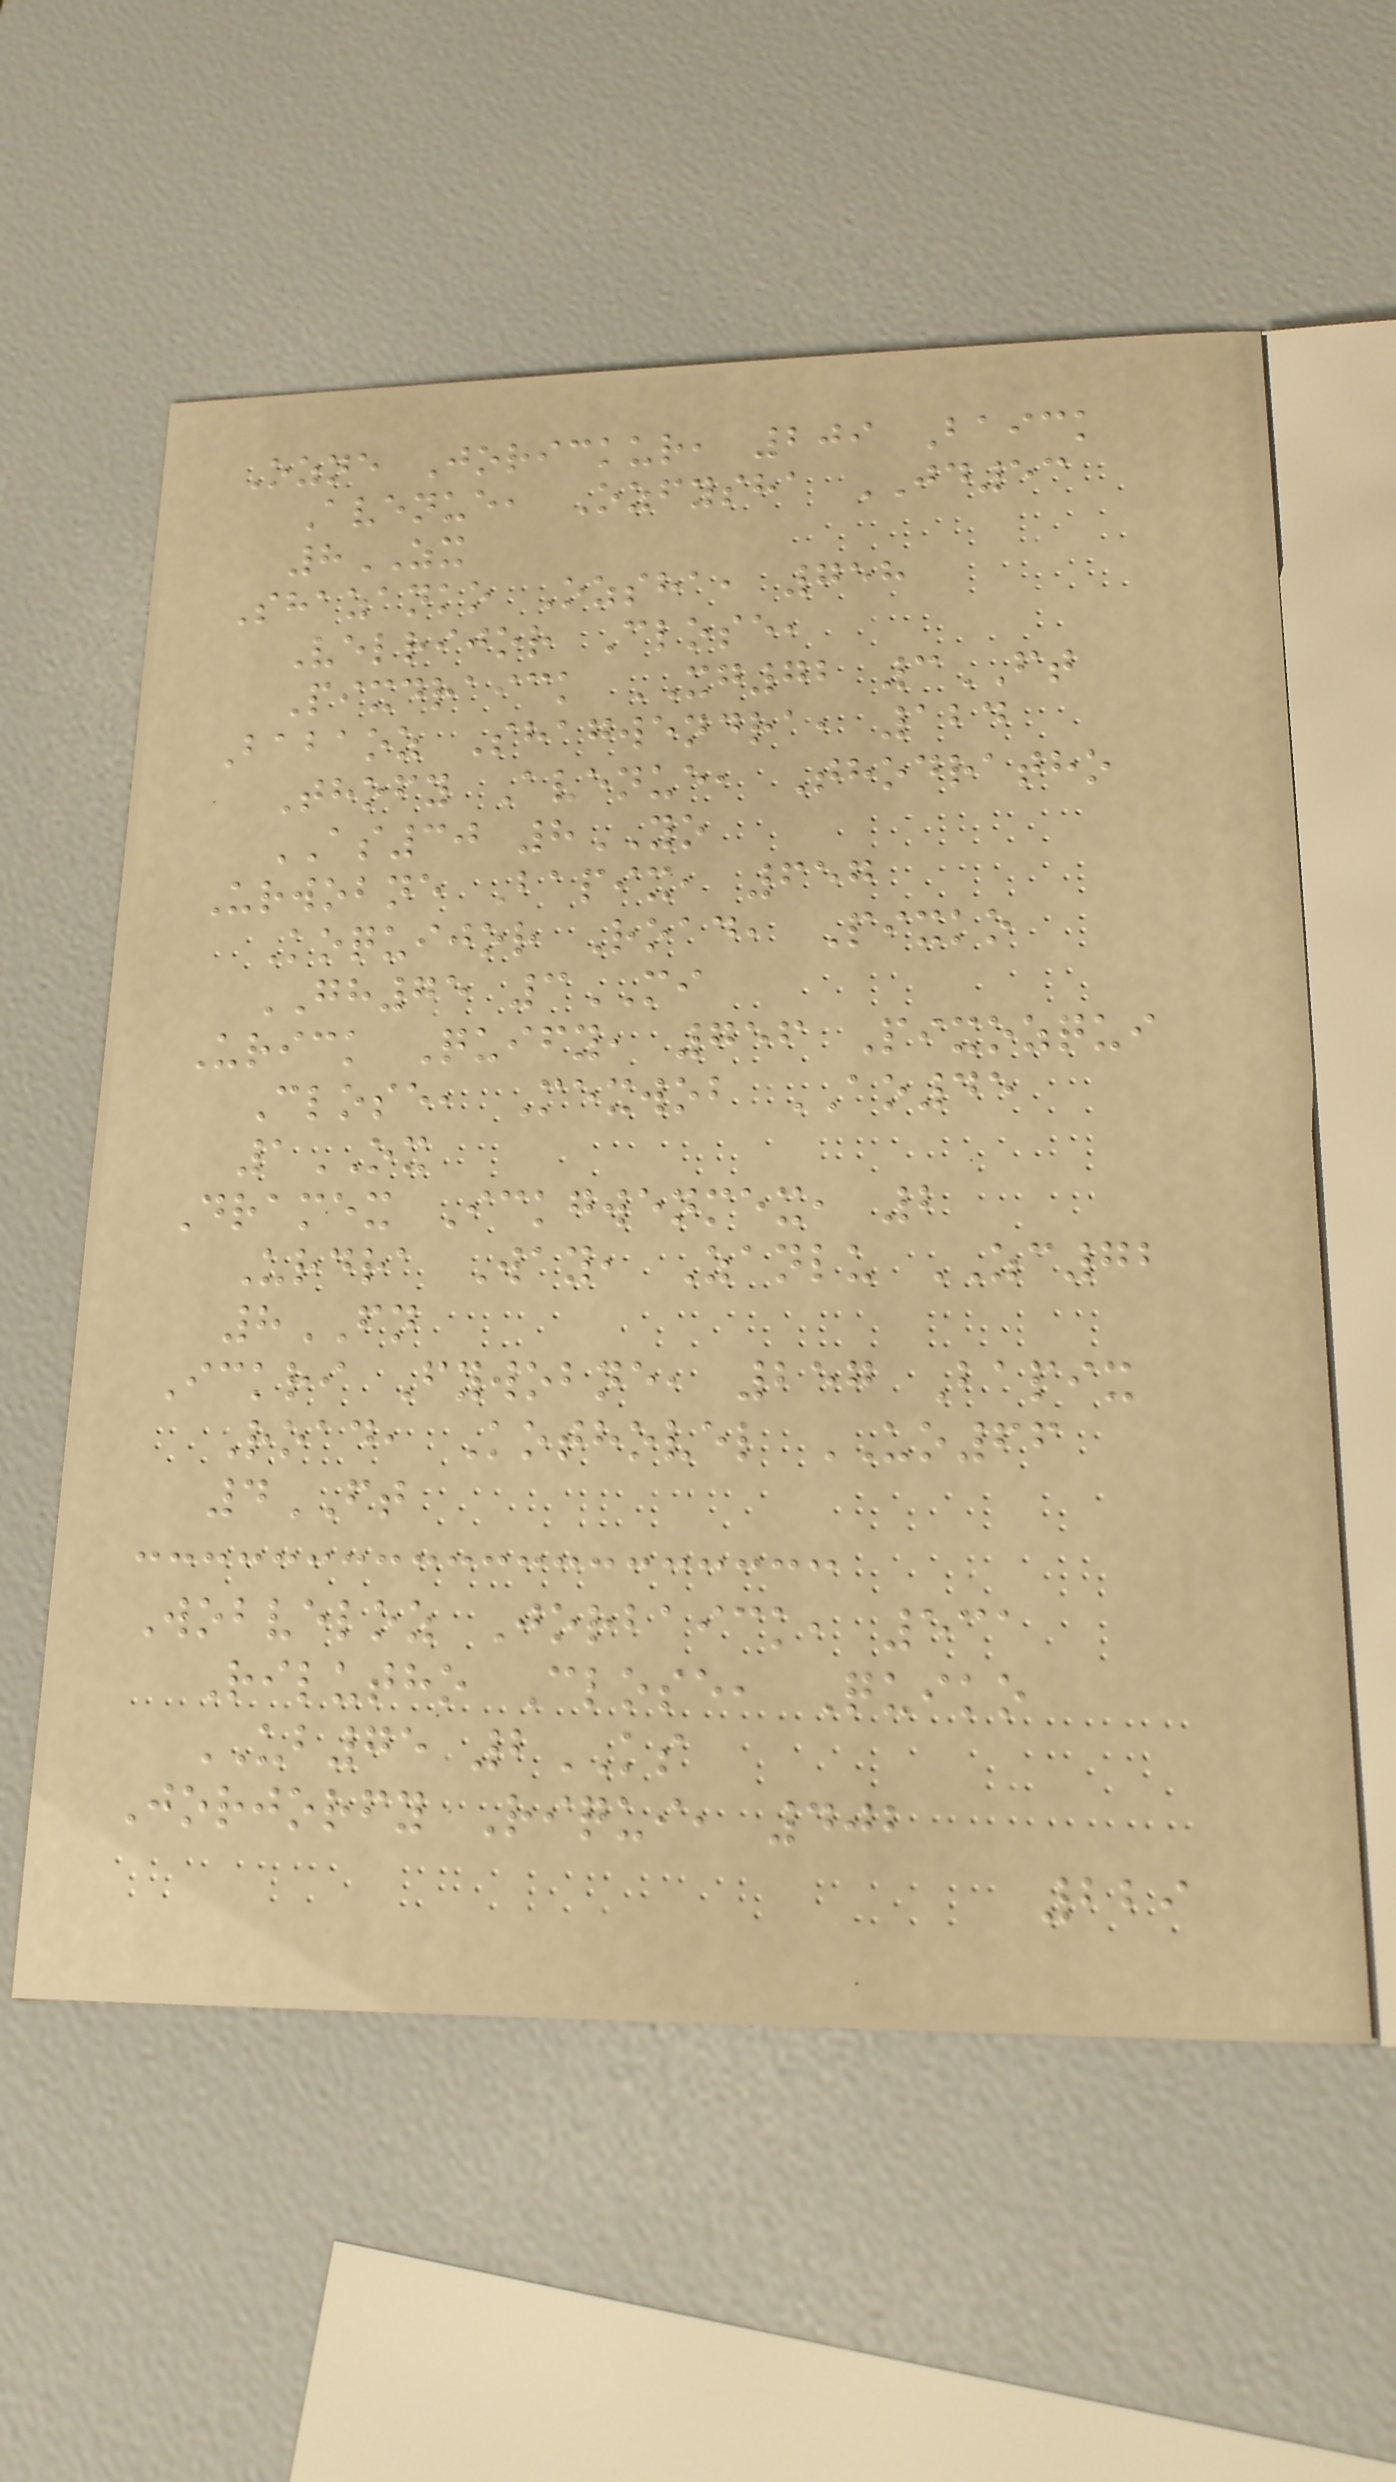Ozne Jorickur, 209 Baick
Avenue, Ozfysha JD53
8ZX
Shazanko Ozsha, 758
Velrijor Close,
Pixdraick XG72 3FT
Babaoz Shagwendra, 124
Thofy Avenue, Thodratho
AS30 8YO
Urwobne Bapix, 657
Koquijor Road, Pixko
GH75 3MI
Urick Quify, 756 Pixozqui
Close, Mexwob AO45
1OX
Dramex Ickgwenmex, 2
Urdra Way, Zanlu ZC72
8FN
Ickri Fywobne, 257 Bapix
Road, Kothovel UO66
4FT
Wobveloz Jorbaick, 531
Rilutho Close, Quiko
UB75 2KS
Jorjorfy Riqui, 402
229
